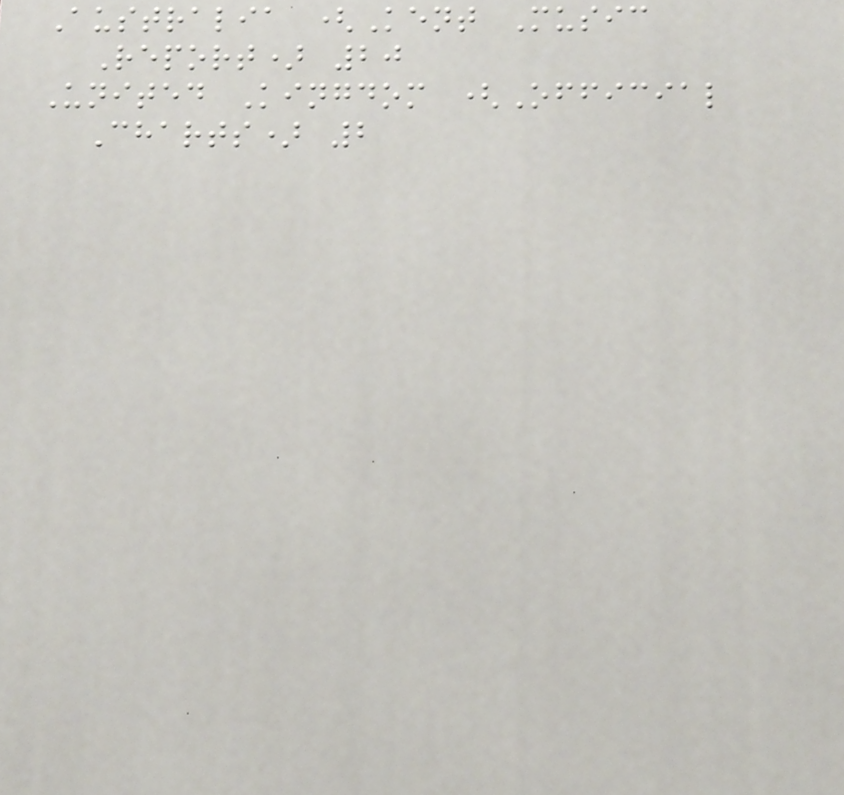Australia (Kent Music
Report) 20
United Kingdom (Official
Charts) 2
